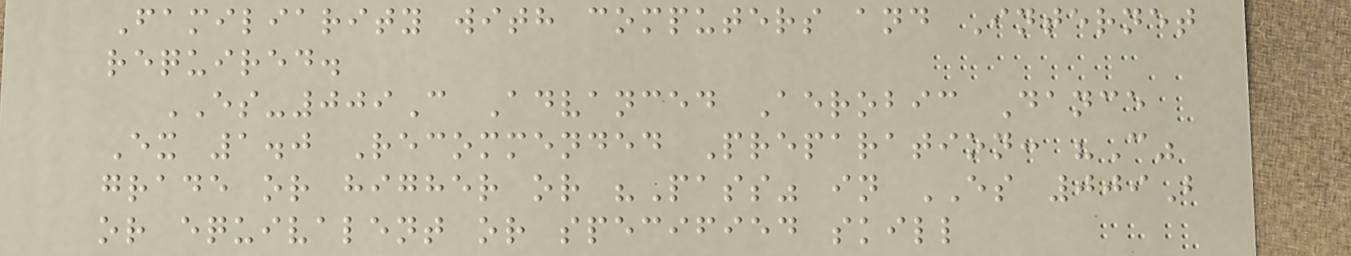Familiarity with computers and Internet
required.
ES-009C Advanced Aerobic Dance
Ex 1.0 Recommended Preparation: "C"
grade or higher or "Pass" in ES 009B
or equivalent or specified skill
